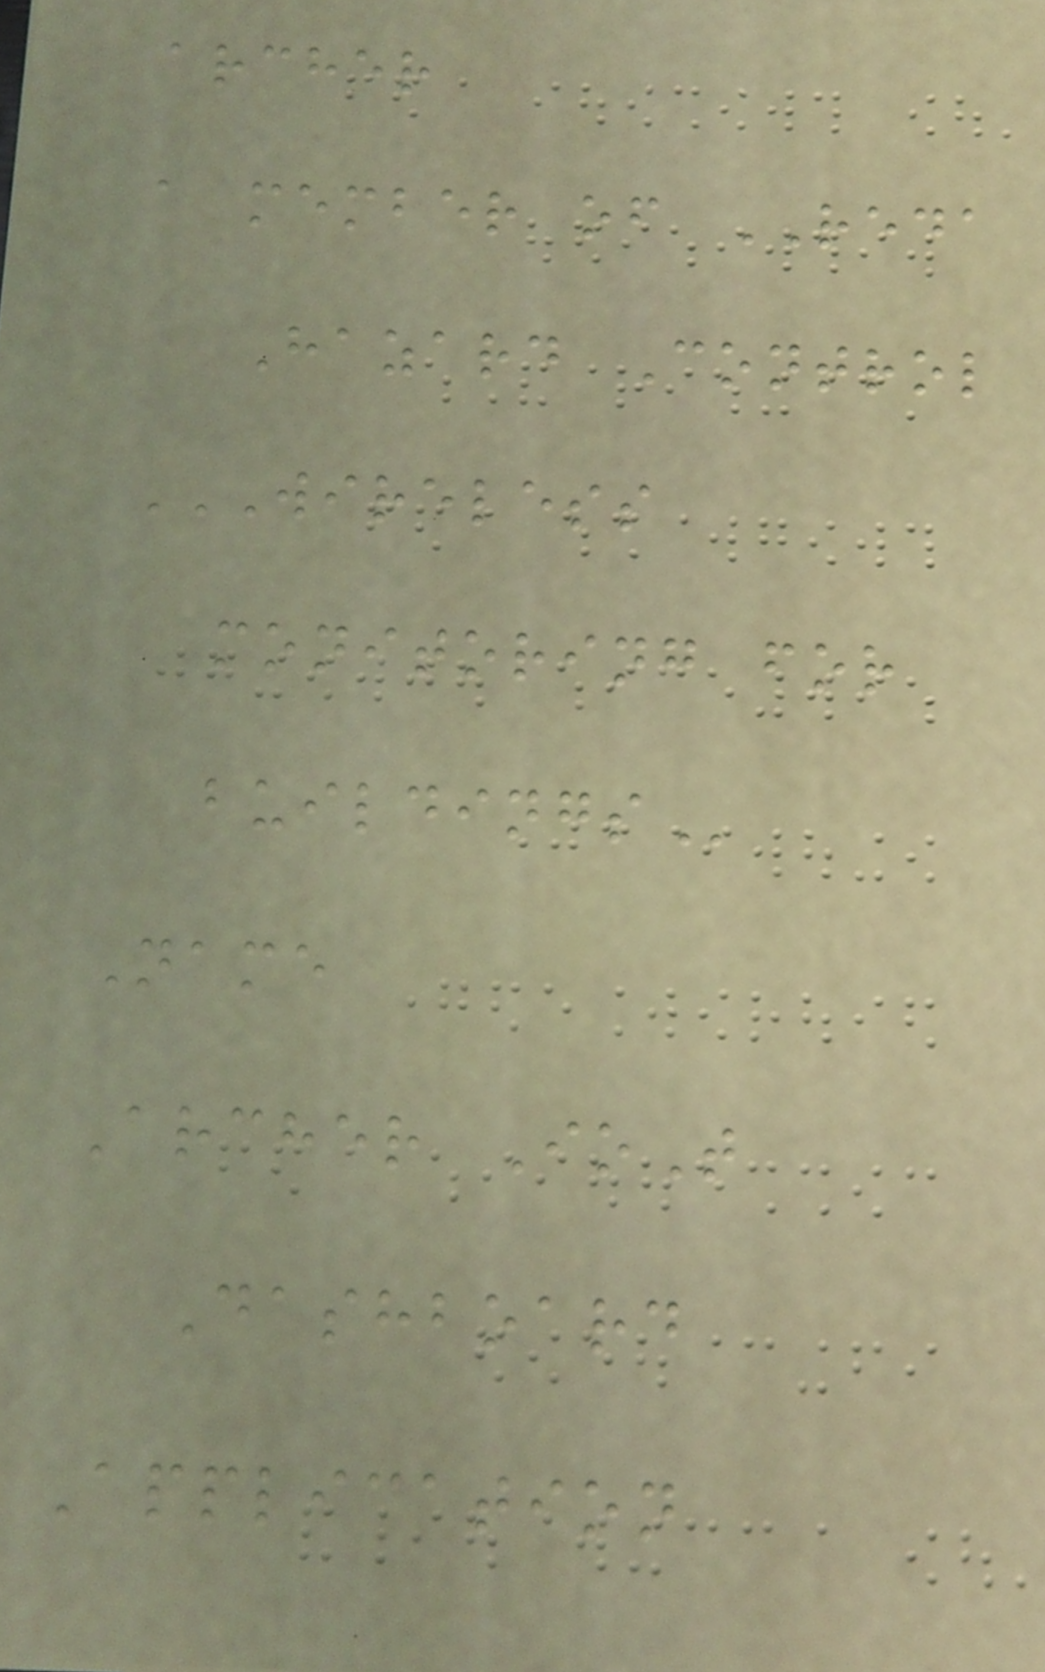archer
a member of REDA
Hazard Control
WIRELESS
MONITORING FOR
BUILDINGS
Name
Archer IoT
Dashboard
Application
